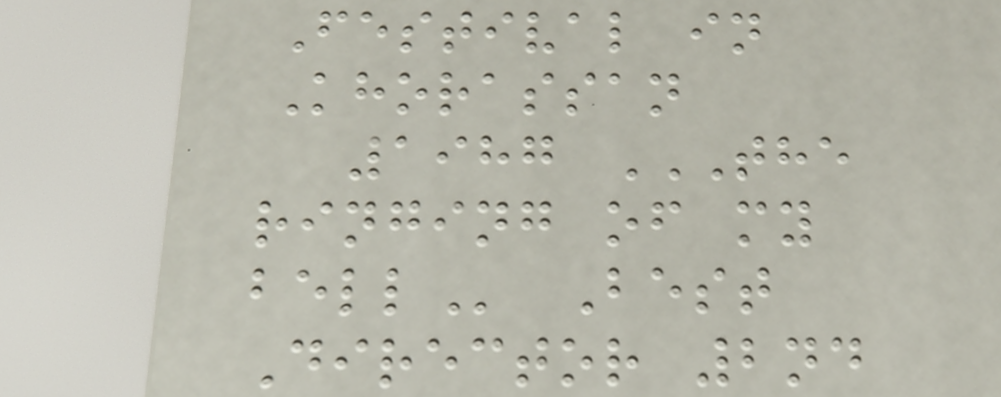Festival in
Khorassan
1987 THE
RINGING OF MY
BELL Best
Director 2nd
